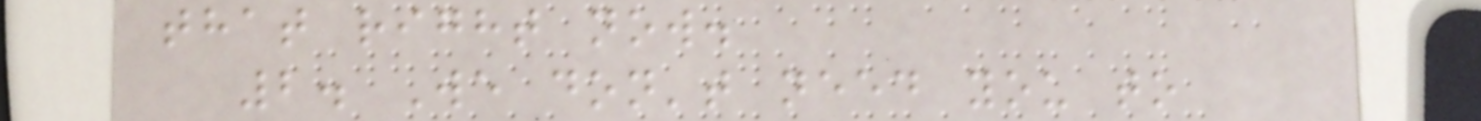that right now.
2. We don't need you to
